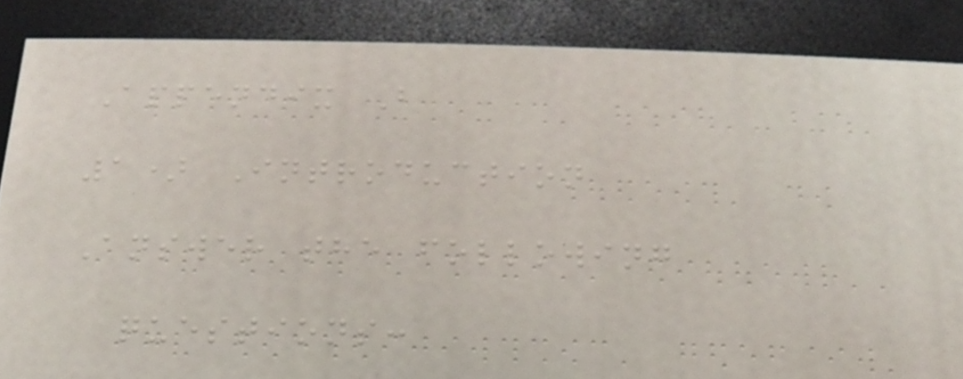Appendix B
1) Introduction
Answer the following
questions:
